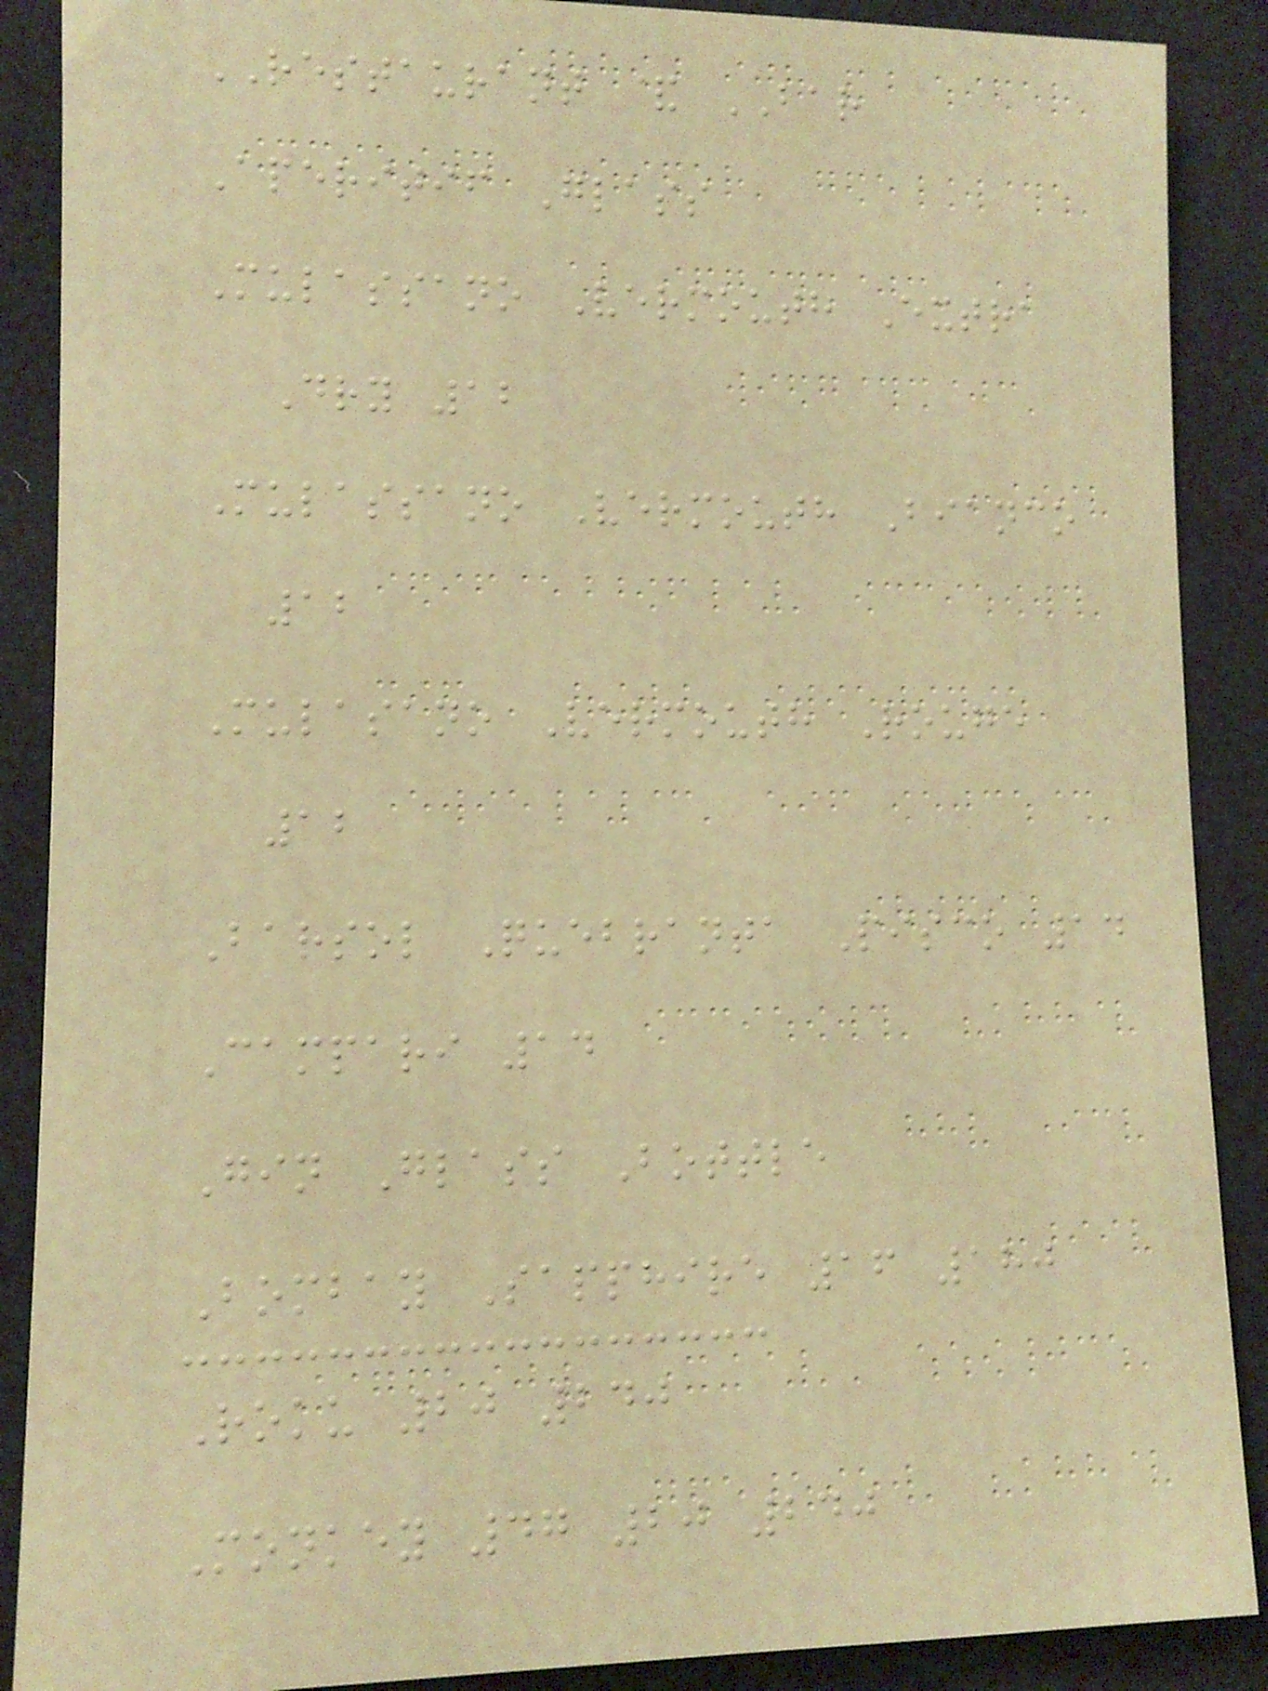RESTAURANT & BAR
Aperitif Glass
Mulassano Vermouth Extra
Dry 12
Mulassano Vermouth Bianco
12
Mulasano Vermouth Rouge
12
Barsol Quebranta Pisco 14
Campari 14
Gin Glass Bottle
Bombay Sapphire 16 180
Roku 20 240
Monkey 47 20 240
